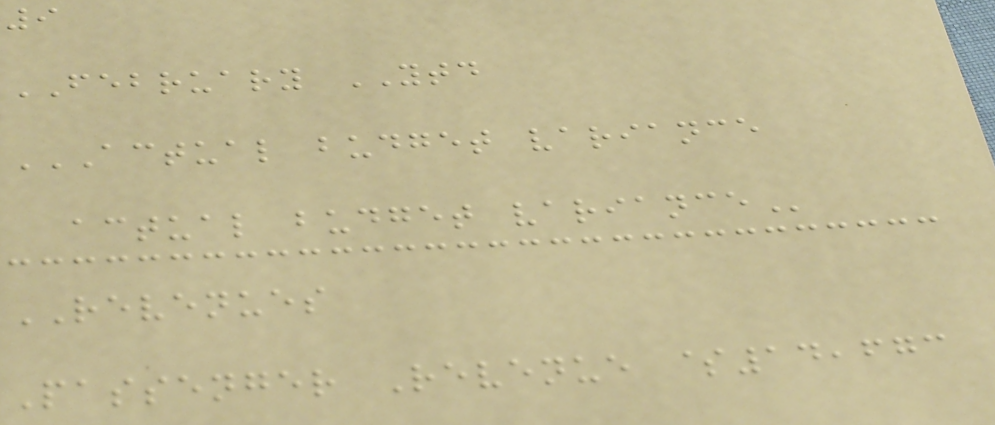9
FEBRUARY YTD
ACTUAL BUDGET VARIANCE
ACTUAL BUDGET VARIANCE
REVENUES
Passenger Revenue $14,673
